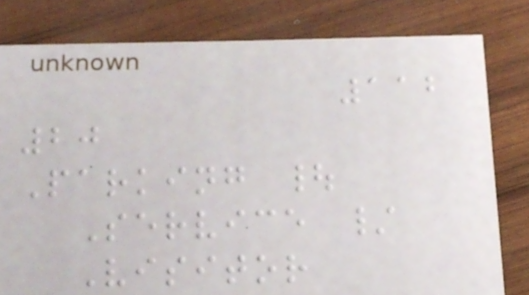112
20
Parking |
Service /
Visitor
